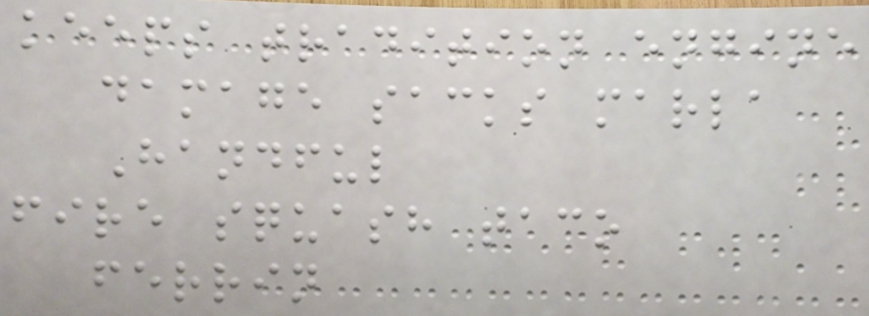keeps tradition engine
damage sacks marla
Handful
fire squash taco
ferrin
